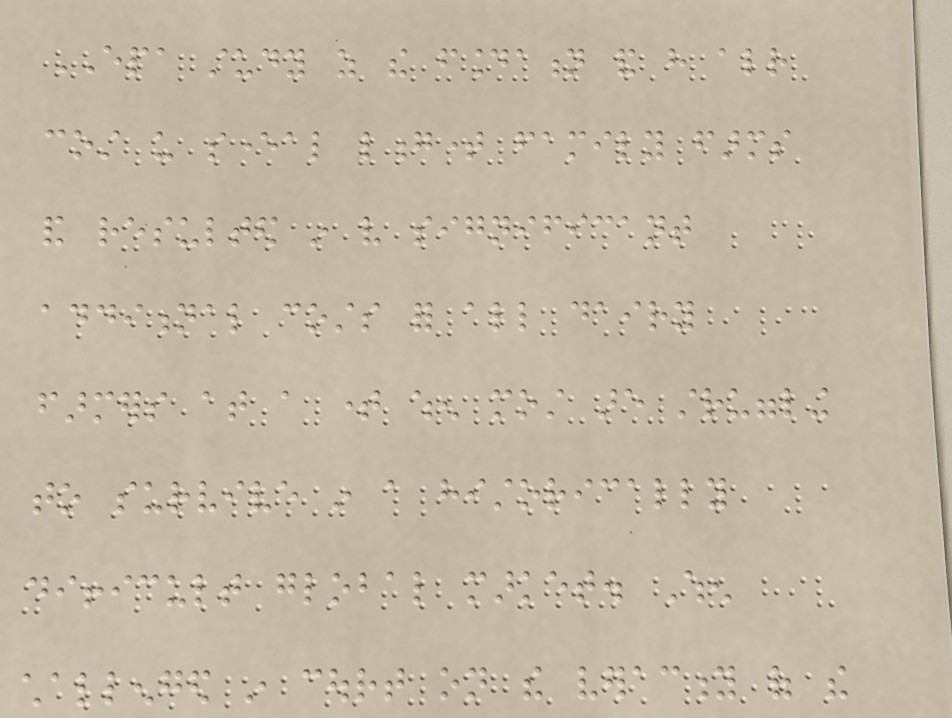EPA study as the foundation and have already
cost us several longtime family farms
and resulted in very significant
additional costs for all dairy
farmers at a time when most are struggling
to survive in a historically
difficult global market. When
challenged in court on the veracity of the
